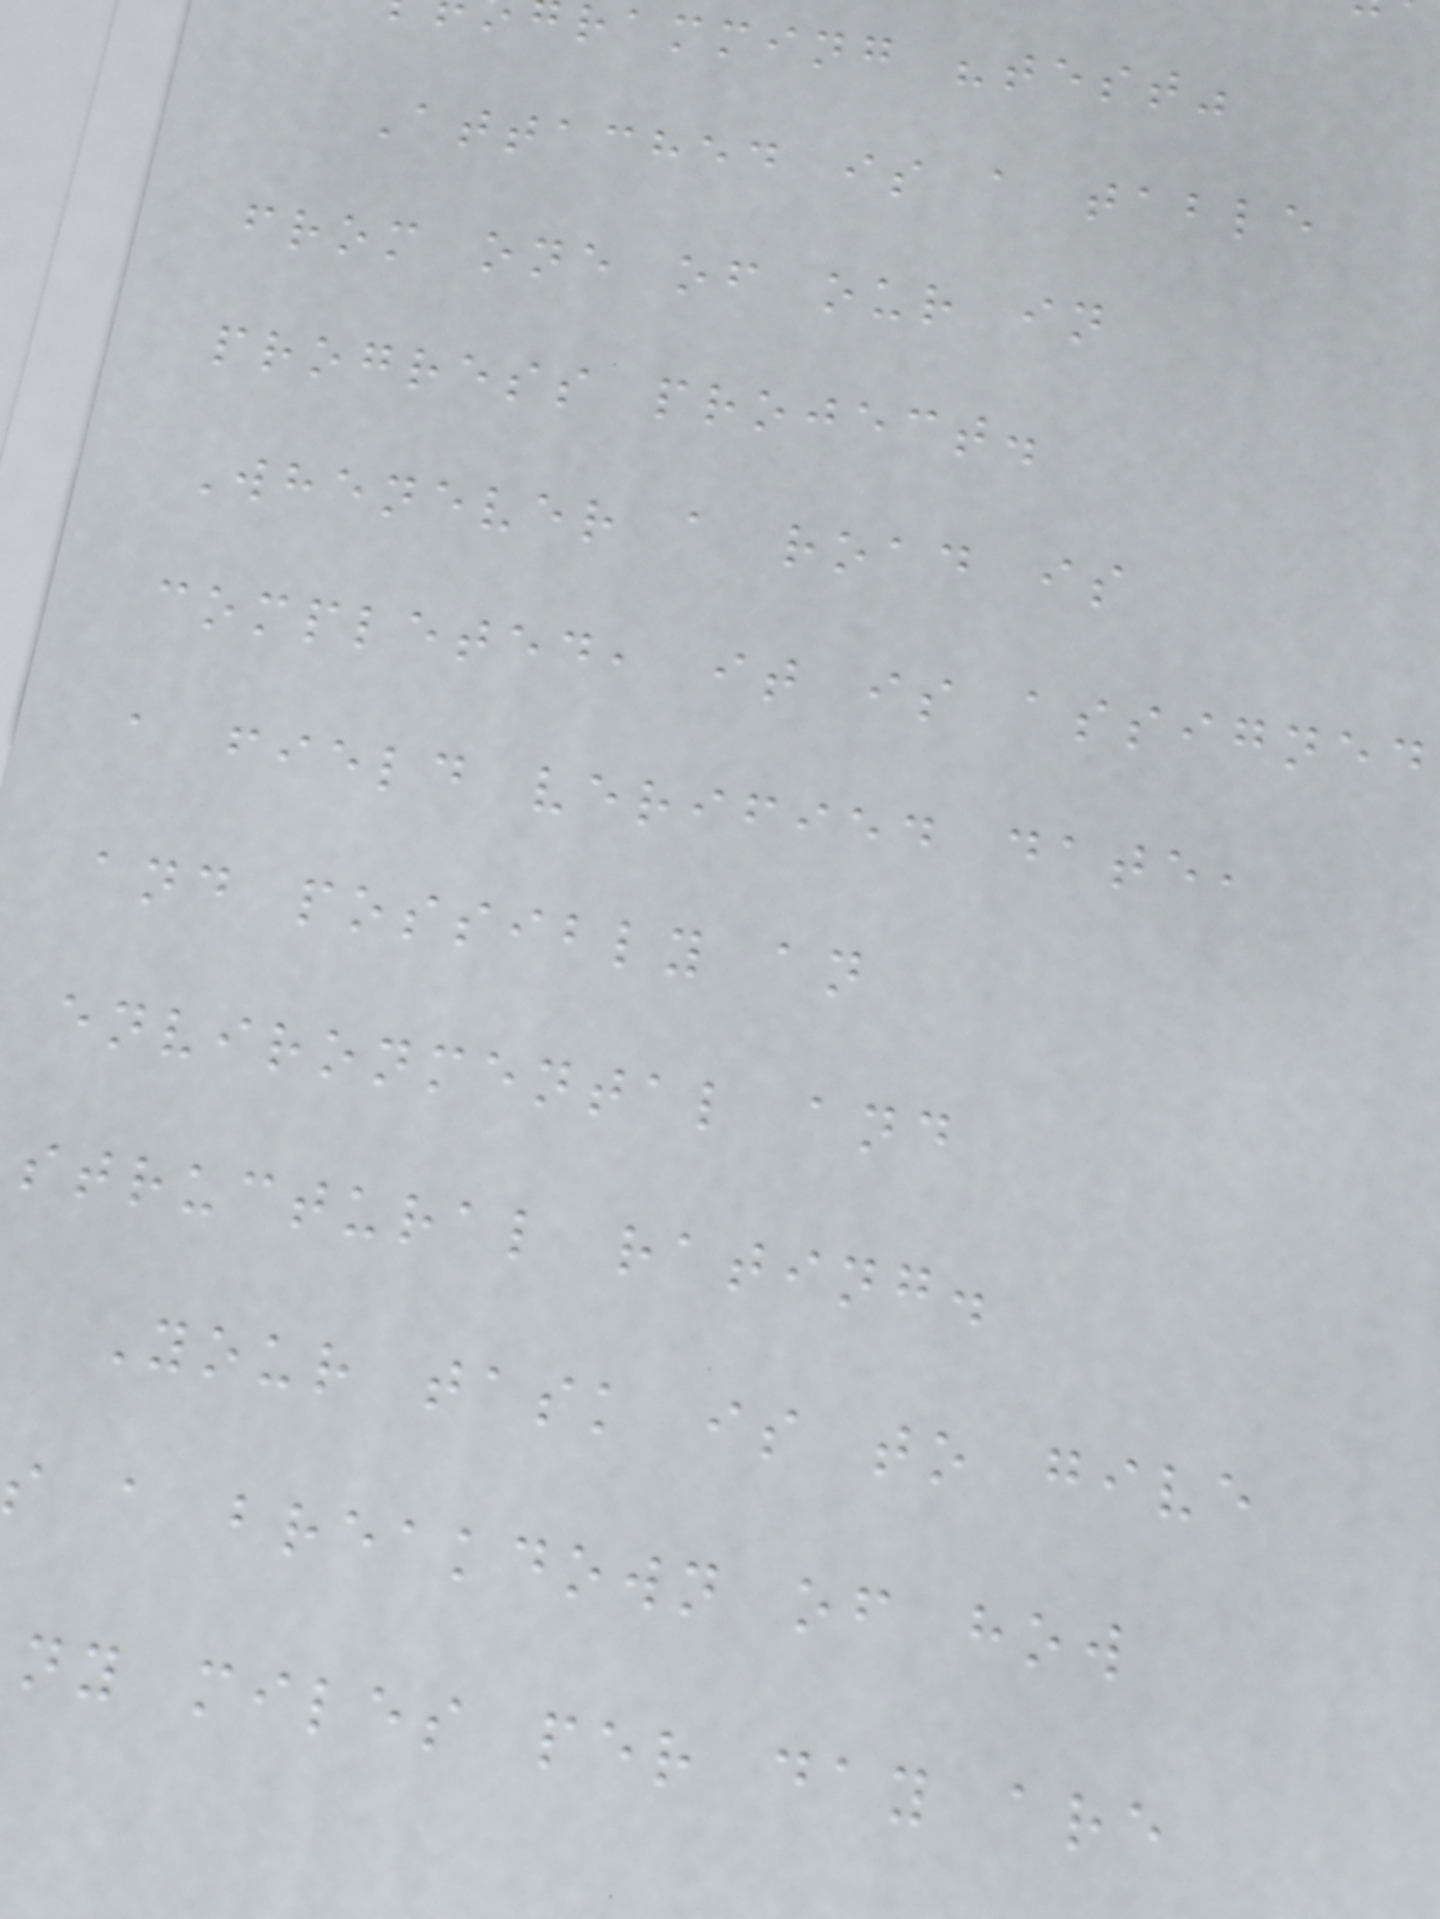ramming "test"
Attached is a table
from one of our in
progress project.
Whenever a road is
completed, it is assigned
a field verified date,
and possibly an
environmental and
structural rating.
Your task is to give
a breakdown of how
ny miles per day are
